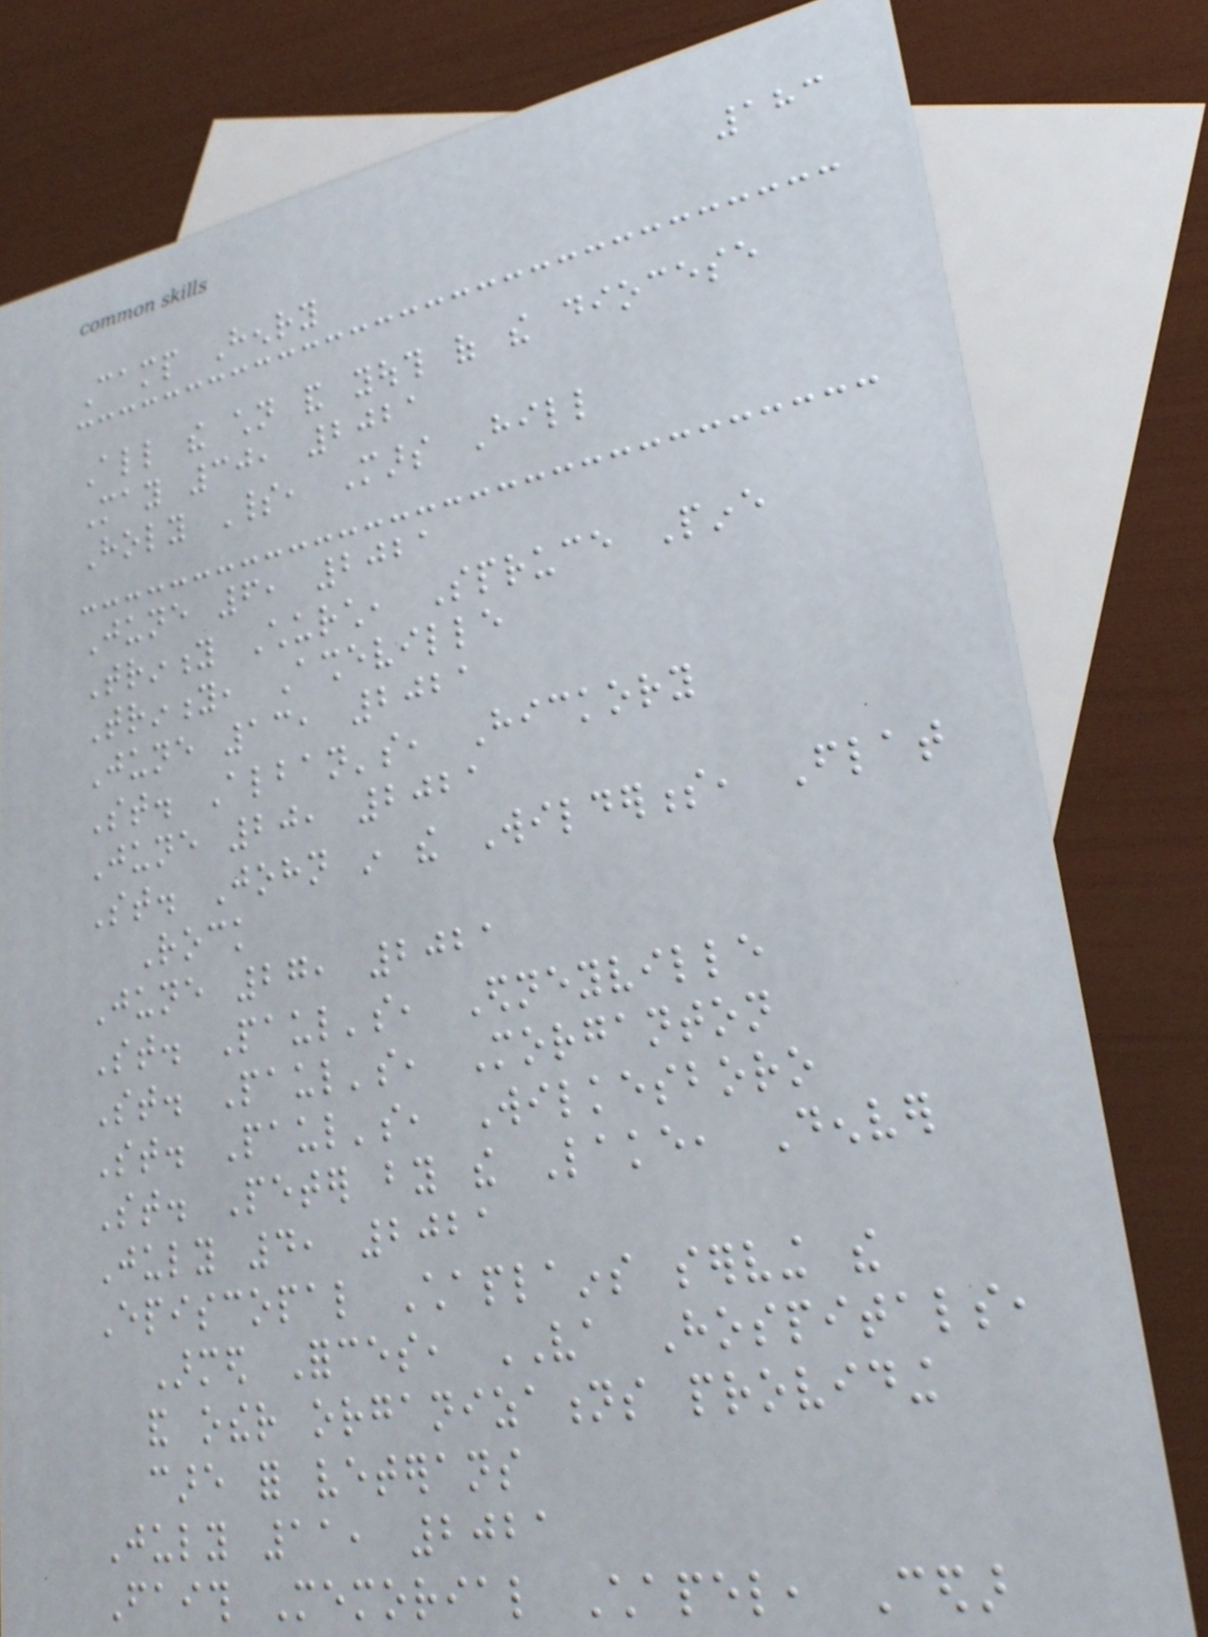183
Camp Henry
All the children and youth of the diocese
May 30, 2021
Holy Spirit, Mars Hill
June 6, 2021
Trinity Church, Spruce Pine
Trinity, Asheville
June 13, 2021
St. Alban's, Hickory
June 20, 2021
St. John in the Wilderness, Flat
Rock
June 27, 2021
St. Paul's, Edneyville
St. Paul's, Morganton
St. Paul's, Wilkesboro
St. Peter by the Lake, Denver
July 4, 2021
Episcopal Chaplains serving the
Armed Forces, VA Hospitals,
and other organizations providing
care for veterans
July 11, 2021
Faith Memorial Chapel, Cedar
